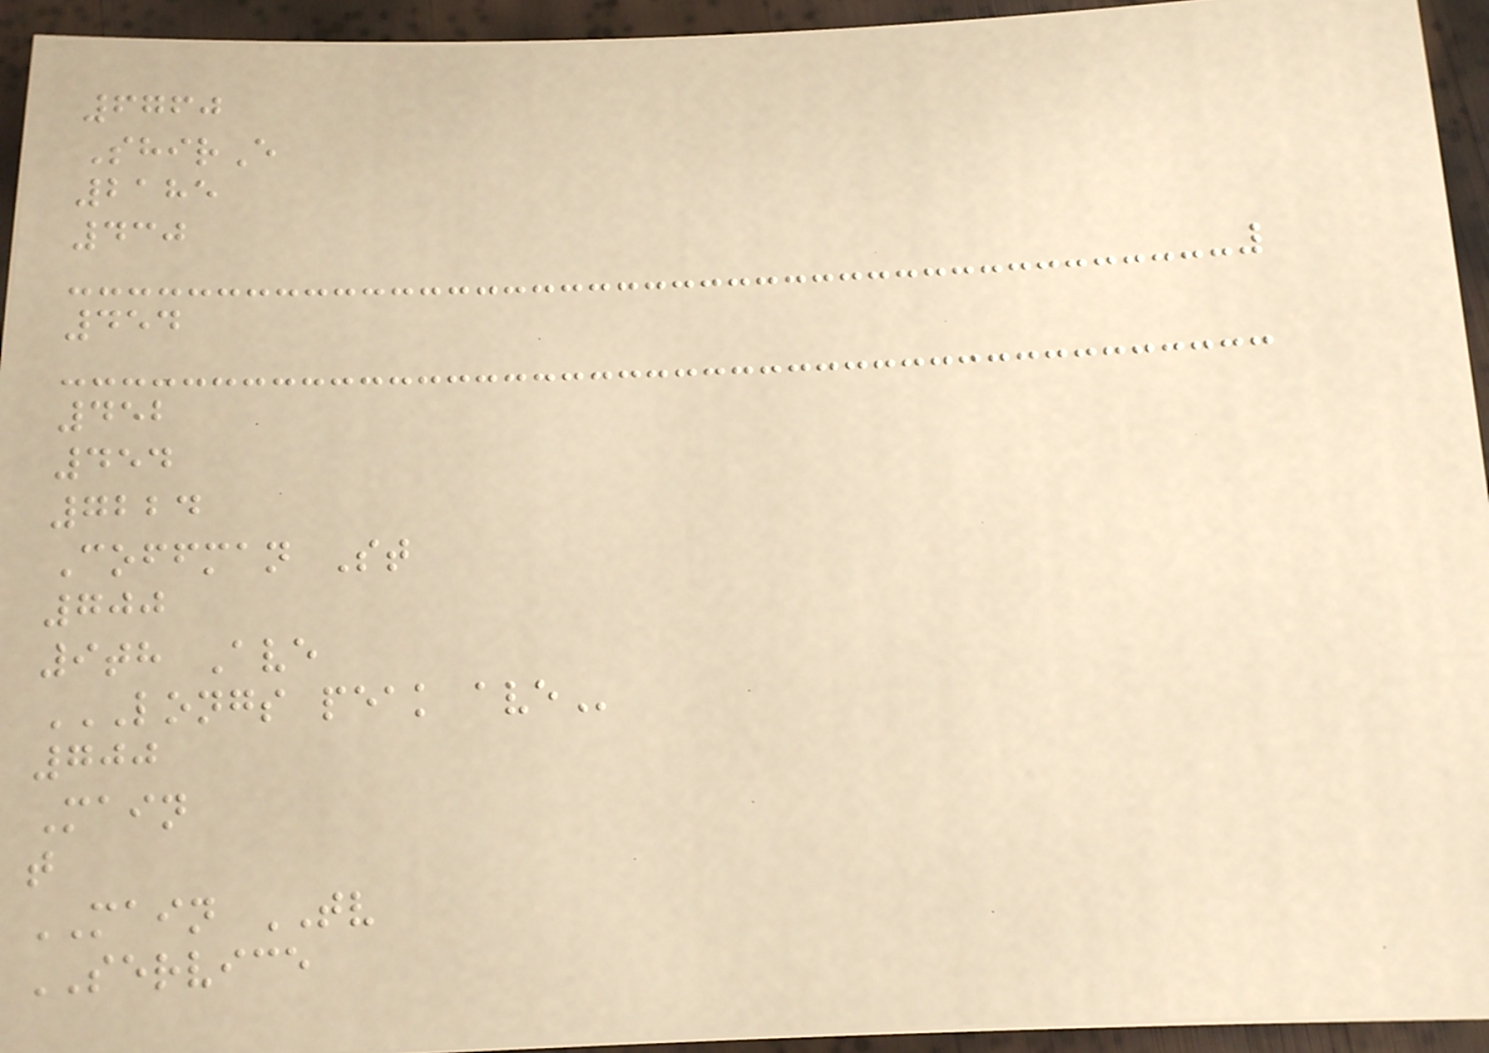6760
ShirE
2185
430
454
452
454
7224
Coffman St
700
9th Ave
LONGS PEAK AVE
700
Main
t
MAIN TV
SERVICE
